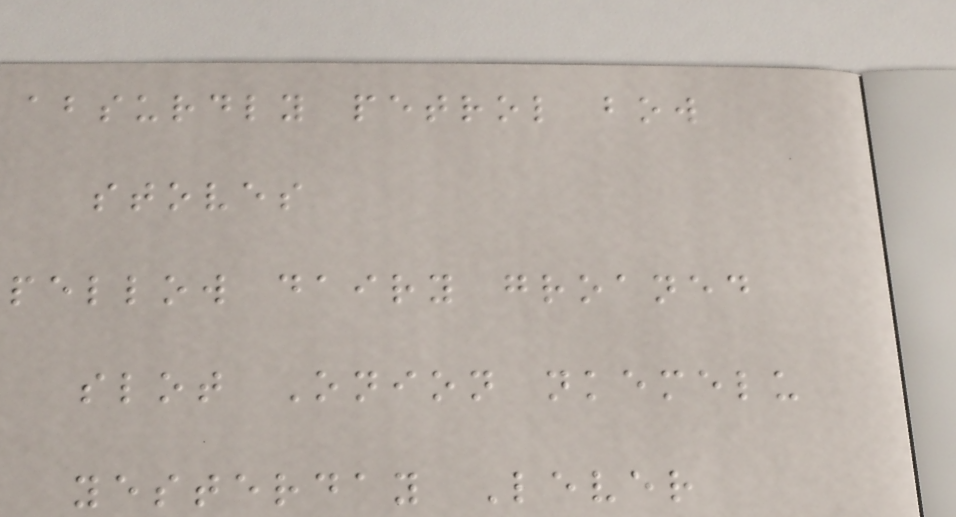absurdly petrol bow
stoves
pellow dairy groaned
slot Onion nkemelu
yesterday Lever
